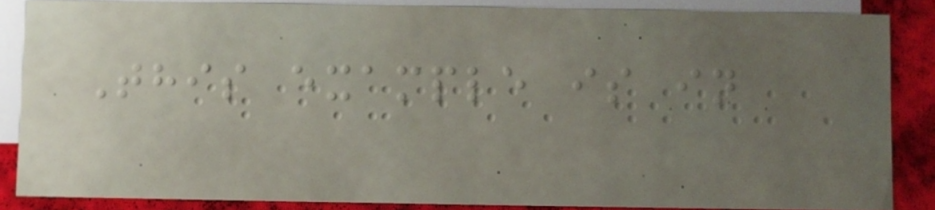This example is in
